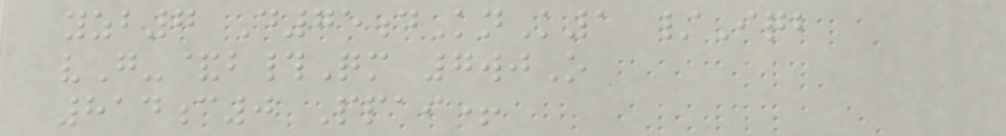yzb7 D75dKnK1 /Iqb
vG-&b#Qm 7wjO
814c0 Ppai+
